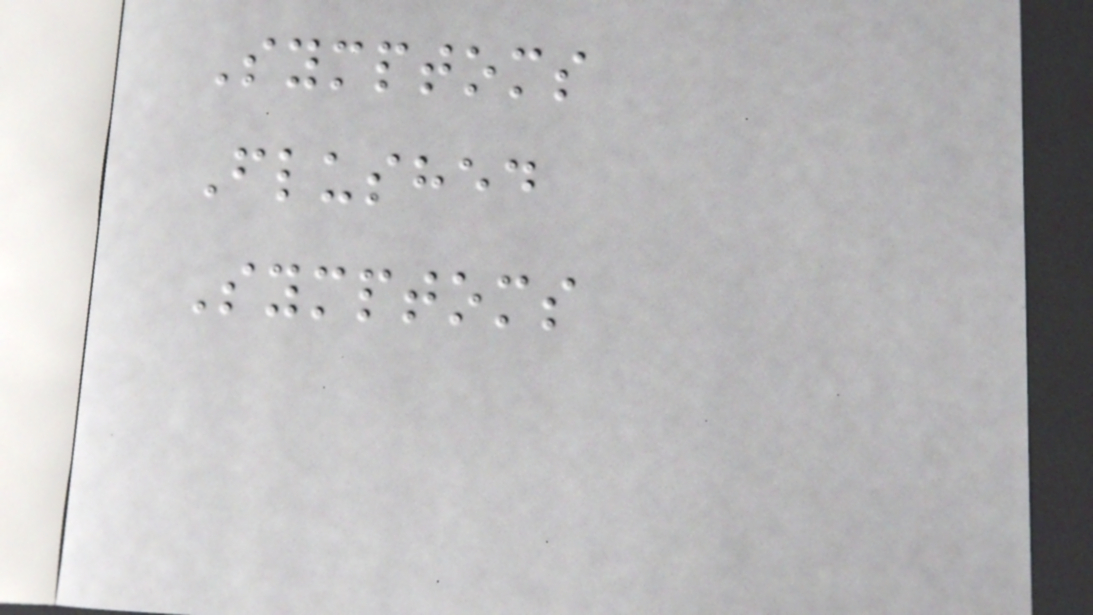Symptoms
Flushed
Symptoms
